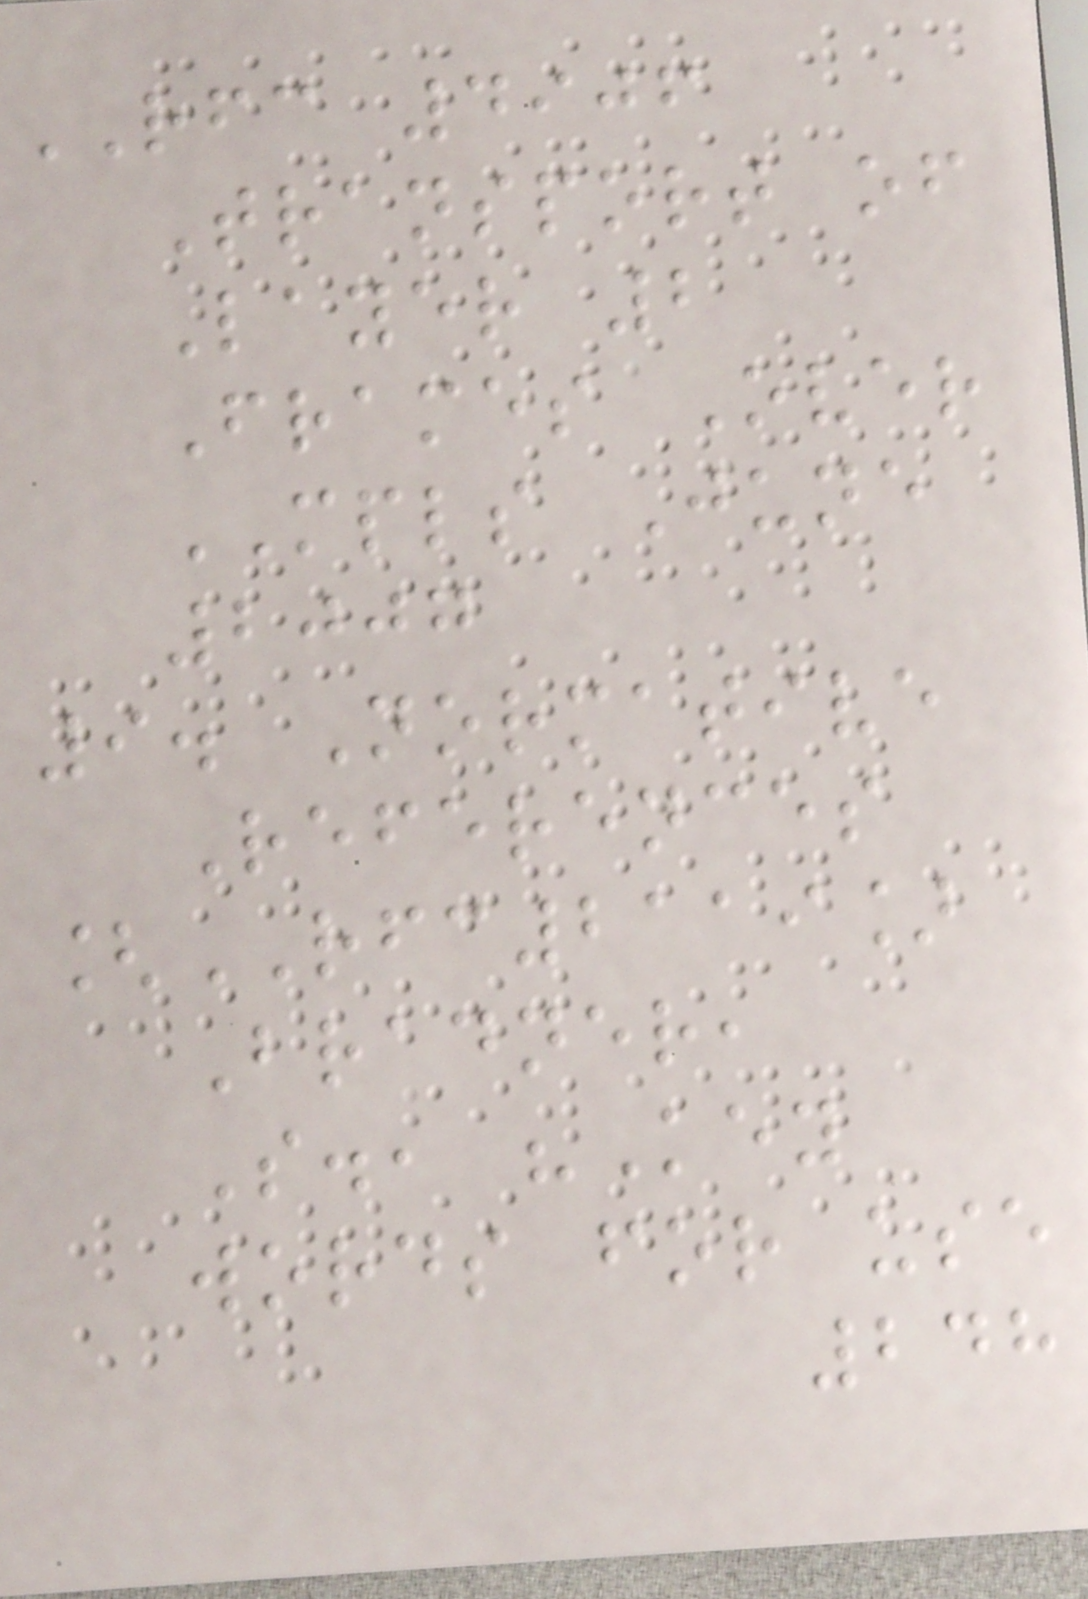RFC 4906
Transport of
Layer 2
Frames Over
MPLS June
2007
9. Normative
References
[RFC2119]
Bradner,
S., "Key
words for use
248
